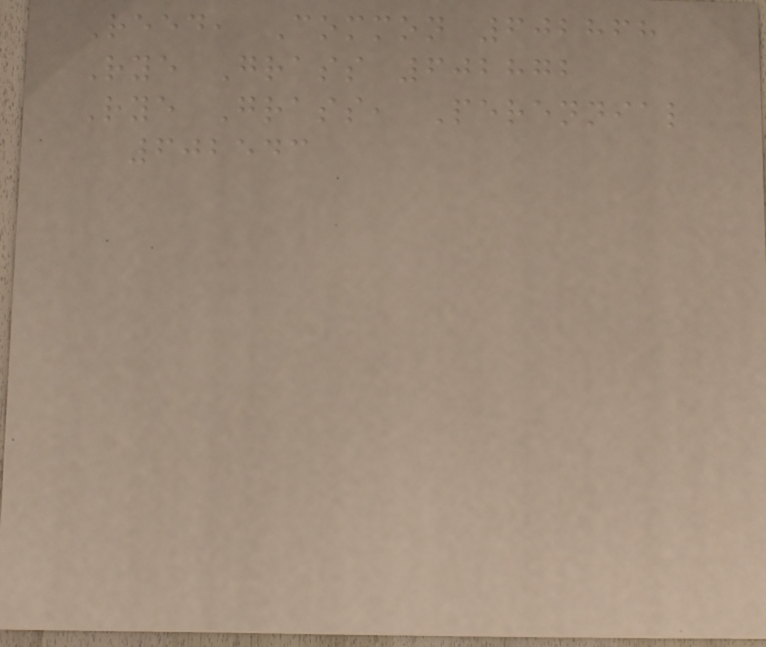Reed, Common 602868
Rye Grass 602872
Rye Grass, Perennial
602543
